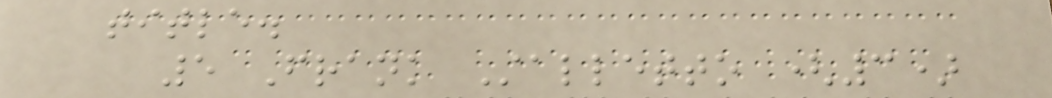title.
5 Frank Stalletto (3)
